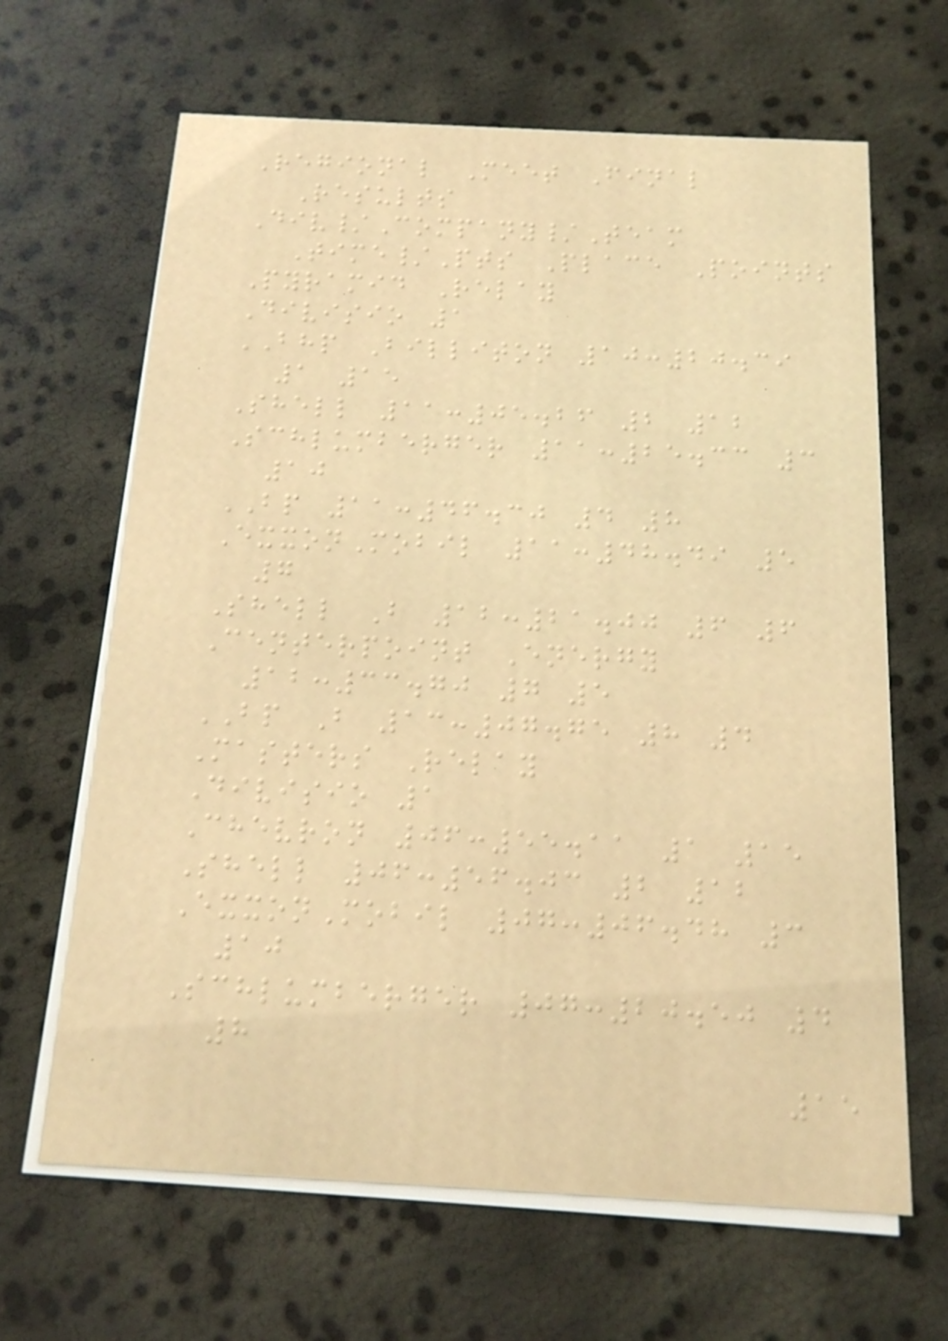Regional Meet Final
Results
Div/Company/Team
Time/Pts Place Points
Pyramid Relay
Divisio 1
BHP Billiton 10:20.39
1 15
Shell 11:05.26 2 12
Schlumberger 11:25.33 3
10
BP 11:46.30 4 8
ExxonMobil 11:48.49 5
7
Shell B 12:21.00 6 6
Centerpoint Energy
12:33.70 7 5
BP B 13:07.75 8 4
Masters Relay
Divisio 1
Chevron 06:55.11 1 15
Shell 06:56.03 2 12
ExxonMobil 07:06.48 3
10
Schlumberger 07:20.50 4
8
15
